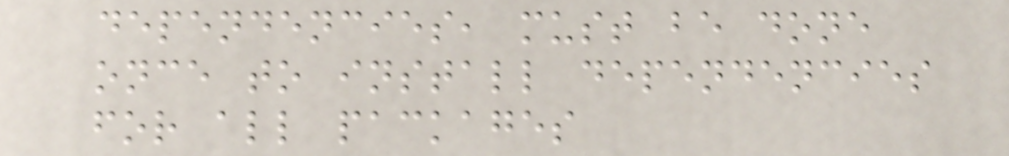dependencies, must be done
once to install dependencies
for all packages
